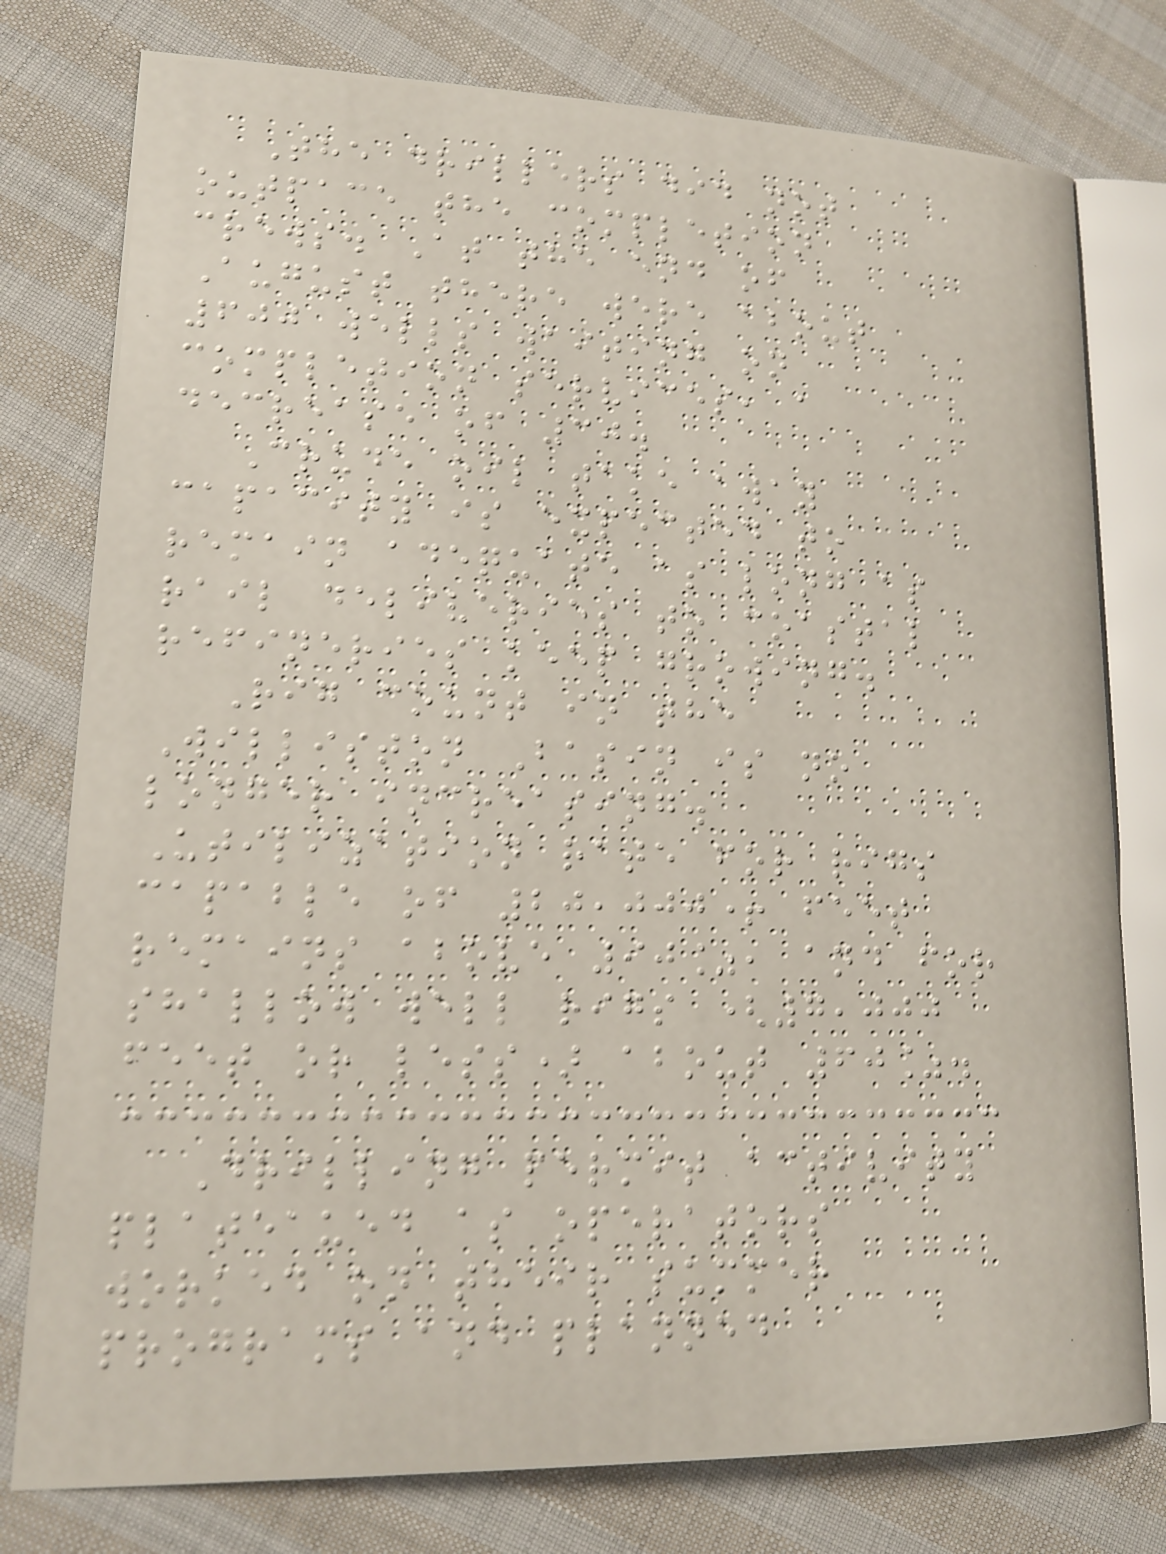The drillers did not
outpace the completion
crews. At the end of
August there were about
600 wells waiting on
completion services, a
decrease of 30.
Crude oil take away
capacity is expected to
remain adequate as long as
rail deliveries to coastal
refineries keep growing.
Rig count in the
Williston Basin is no
longer increasing.
Utilization rate for rigs
capable of 20,000+ feet
remains above 90%, and for
shallow well rigs (7,000
feet or less) about 60%.
Drilling permit activity
plateaued as operators
worked on their summer
programs and planned
